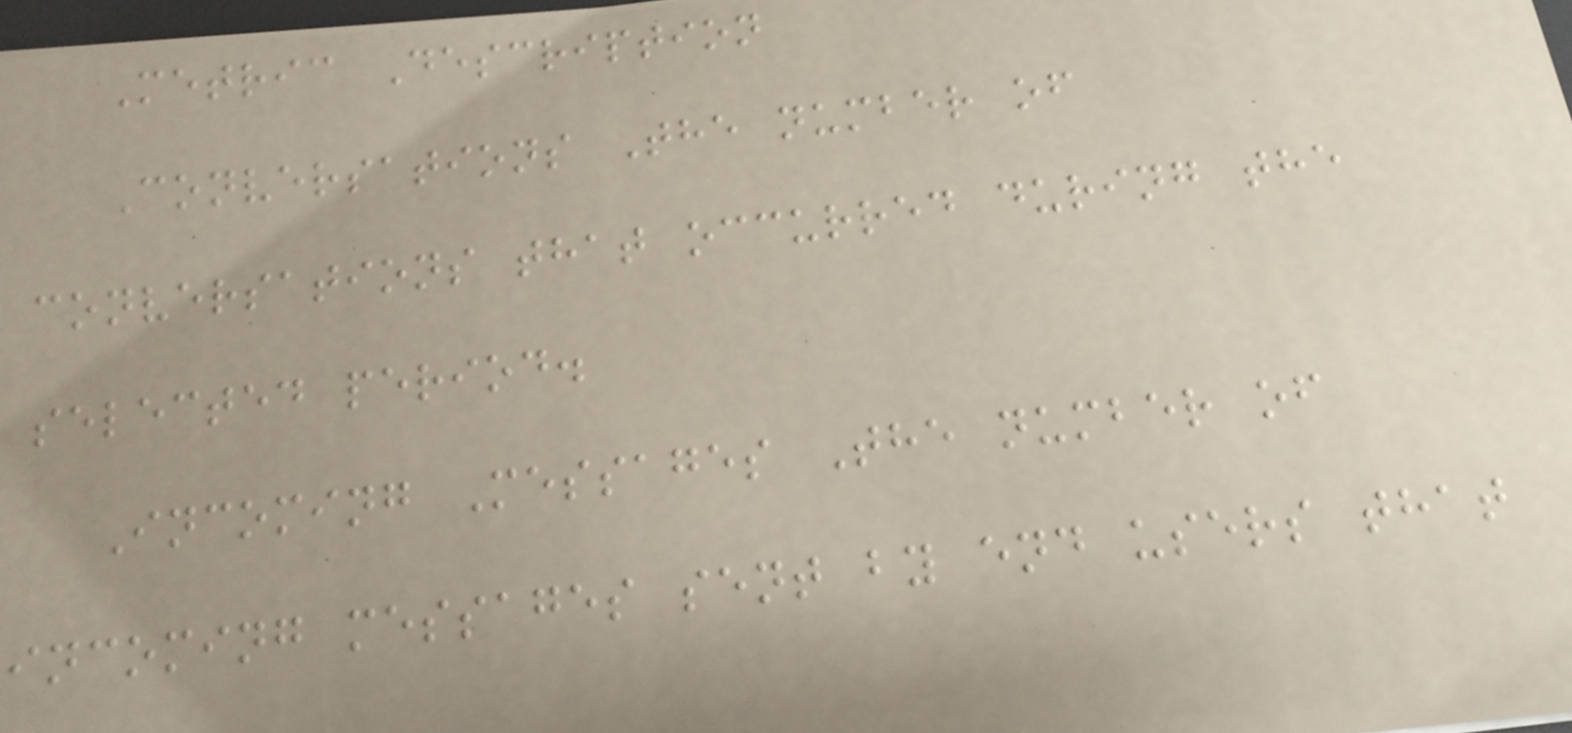Metric Description
Conversations The number of
conversations that occurred during the
selected period.
Incoming Messages The number of
incoming messages sent by end users that
